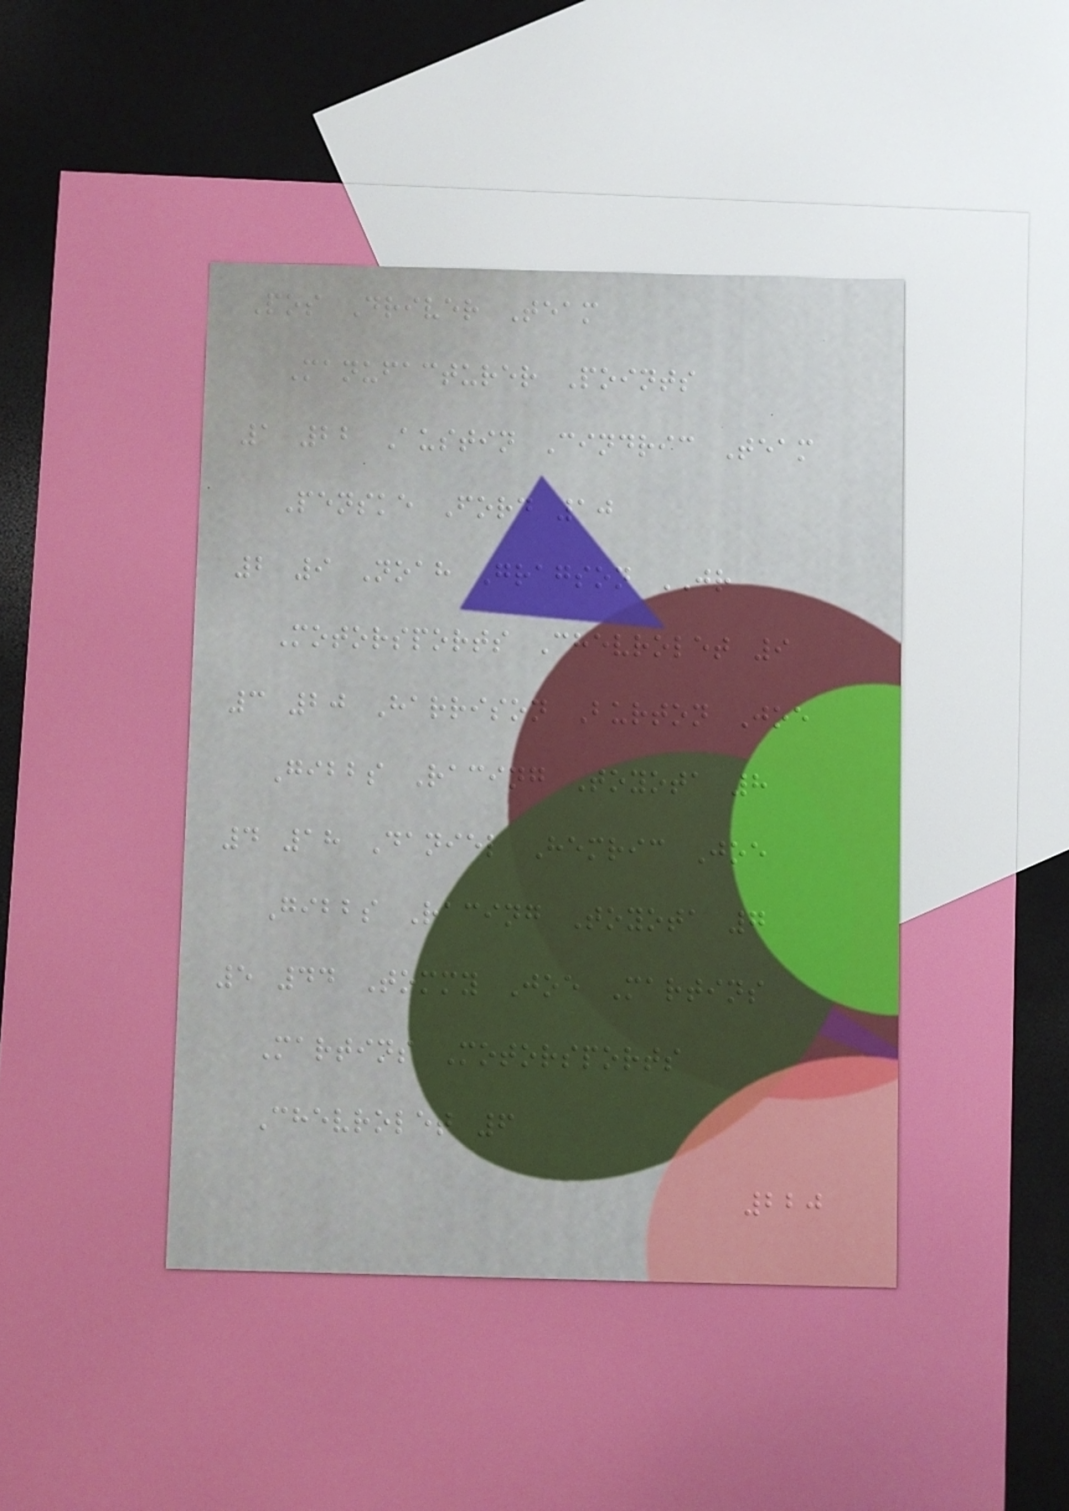Pos Driver Team
Manufacturer Points
1 22 Austin Cindric Team
Penske Ford 10
2 9 Noah Gragson JR
Motorsports Chevrolet 9
3 20 Harrison Burton Joe
Gibbs Racing Toyota 8
4 18 Daniel Hemric Joe
Gibbs Racing Toyota 7
5 44 Tommy Joe Martins
Martins Motorsports
Chevrolet 6
220
